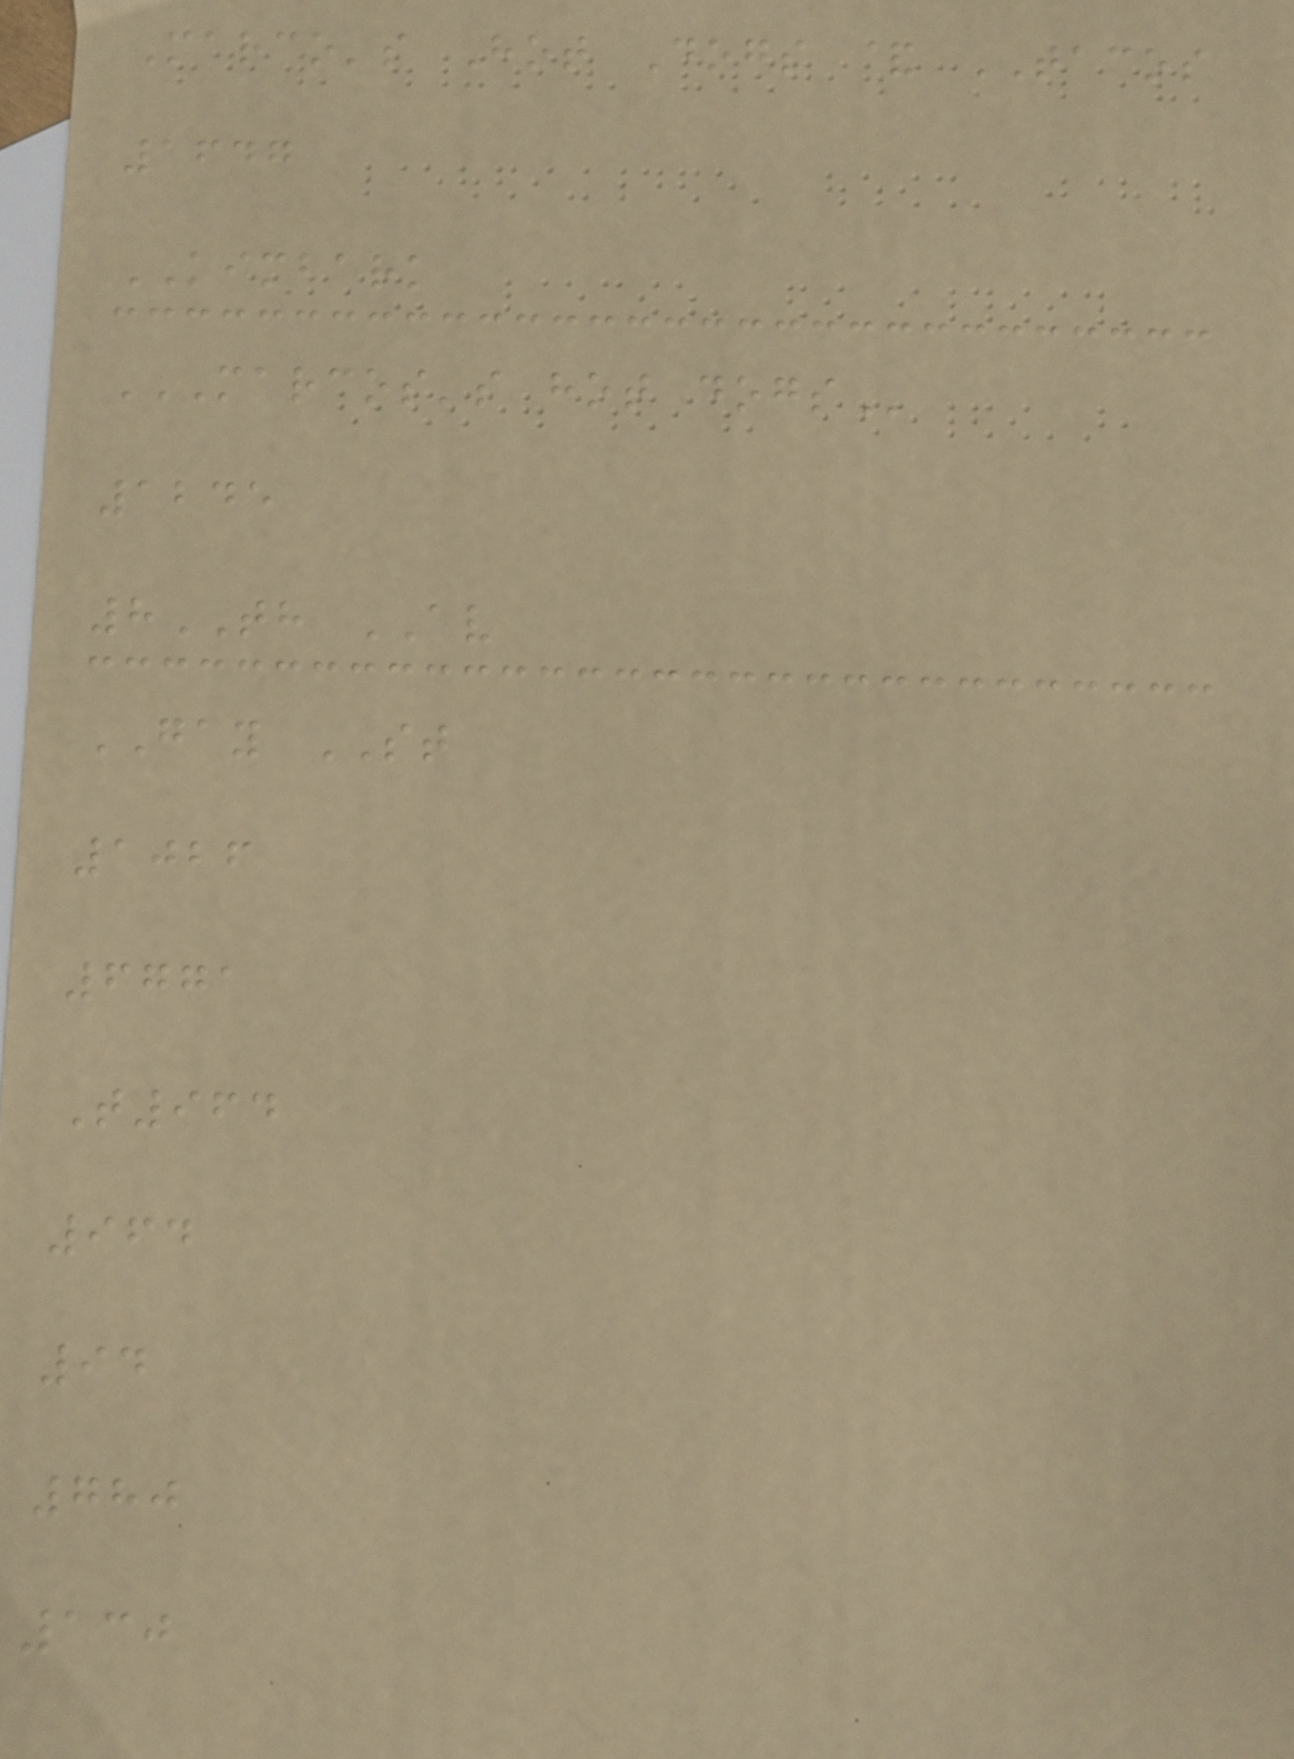Marco's Hot Dogs & TACOS
1647
KIMBARK
MARCOS'S HOT DOGS
1245
8TH AV
GAY ST
1026
6771
T964
964
94
780
130
